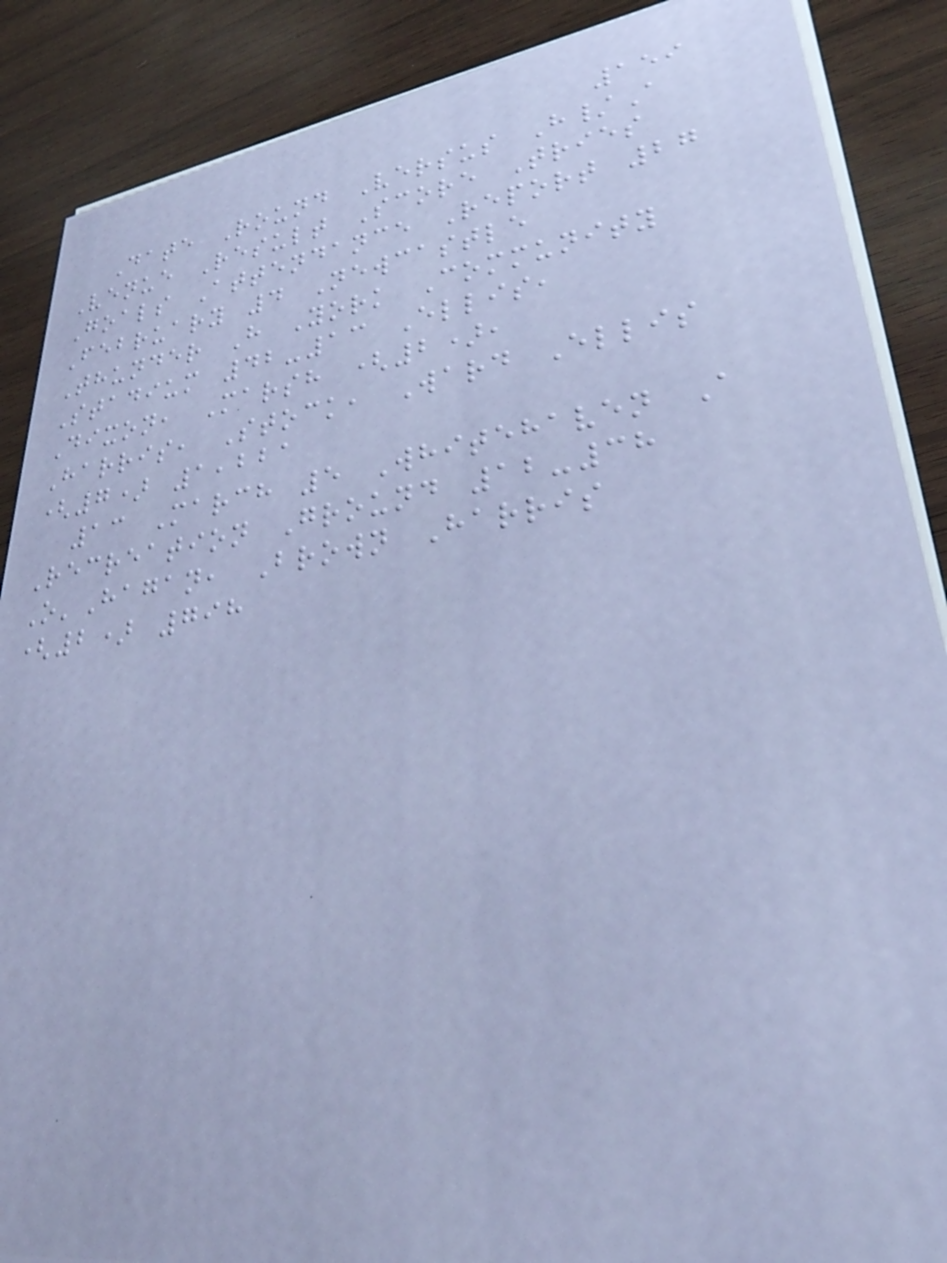159
Date Round Versus H/A
Venue Result Score Tries
Goals Attendance Report 27
February 4 Newcastle
Thunder H York Community
Stadium 42-13 Ellis,
Dixon, Marsh (2),
Harris, Stock, Ward Ellis
(7) 1,221
13 March 5 Whitehaven A
Recreation Ground 12-38
O'Hagan, Brown Harris
(2) 798
